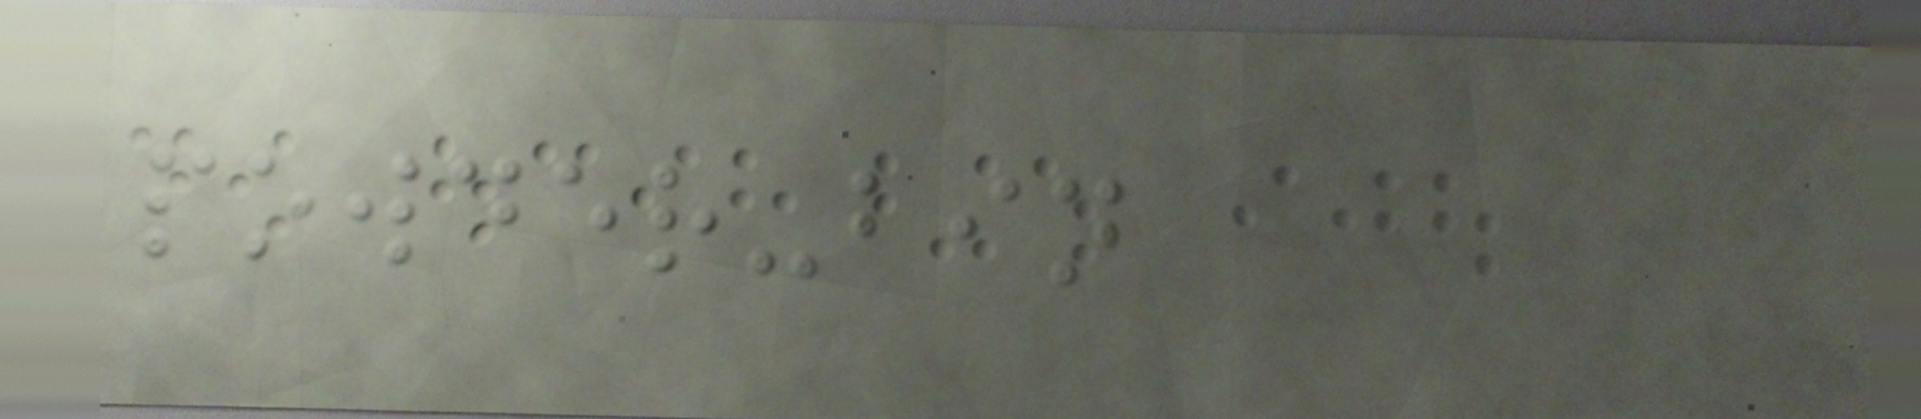powder-bin
